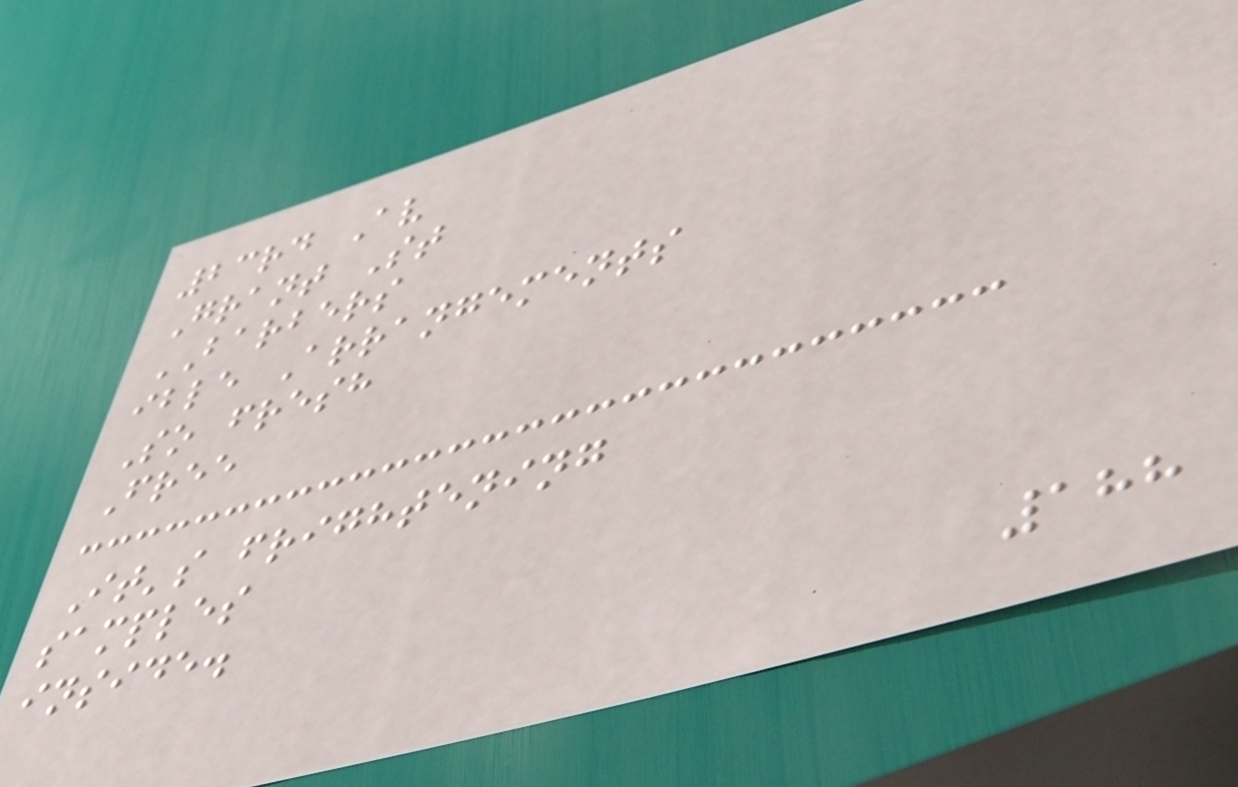23rd Av
Grant St
BARBERS
ible Arrangements
So fresh
Free
It's frightening
samples
inside.
188
